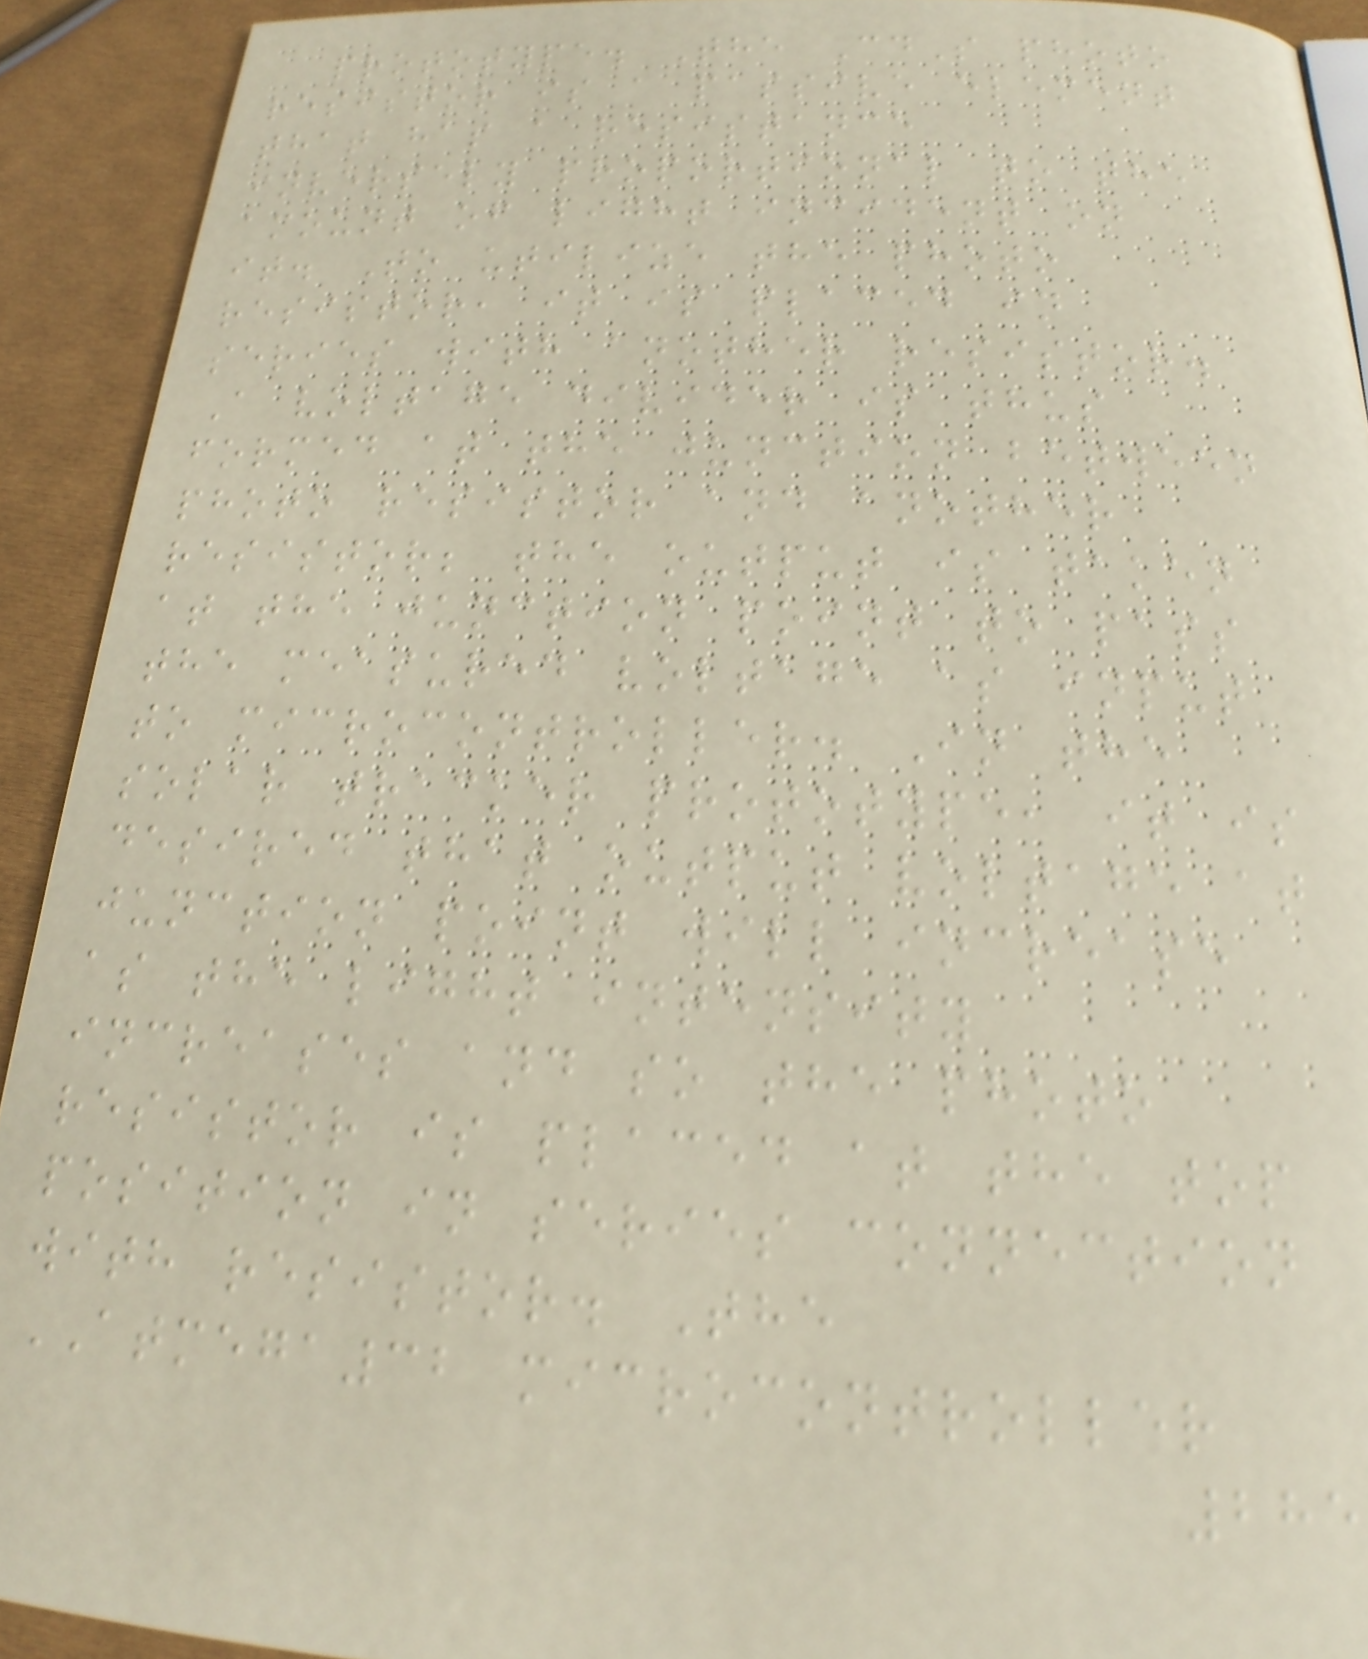prototype. The CdS photo
resistor is a passive element
that has a resistance
inversely proportional to the
amount of light incident on
it. To utilize the photo
resistor, it is placed in
series with another resistor.
A voltage divider is thus
formed at the junction between
photo resistor and another
resistor; the output is taken
at the junction point to pass
the measured voltage as input
to microcontroller. In the
solar tracker prototype, it is
desired that output voltage at
junction point will increase
as the light intensity
increases and so the photo
resistor is placed at the top
position in series connection
with resistor. The
ATMEGA32 microcontroller
285
